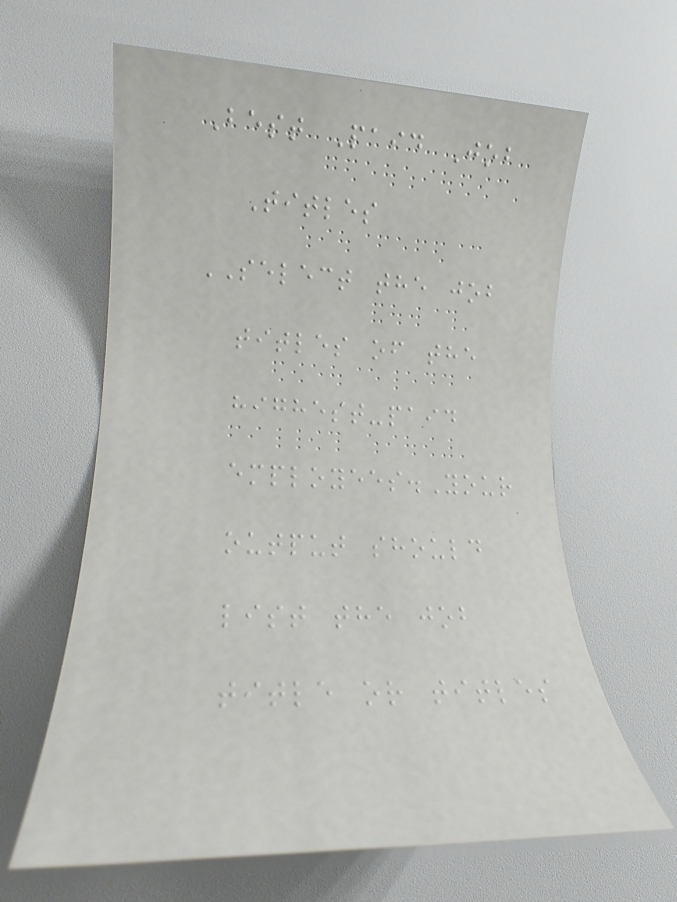Best Paid Job
Titles
SELECT the job
titles of the
highest-paid
employees.Your
output should
list the job
title or titles
